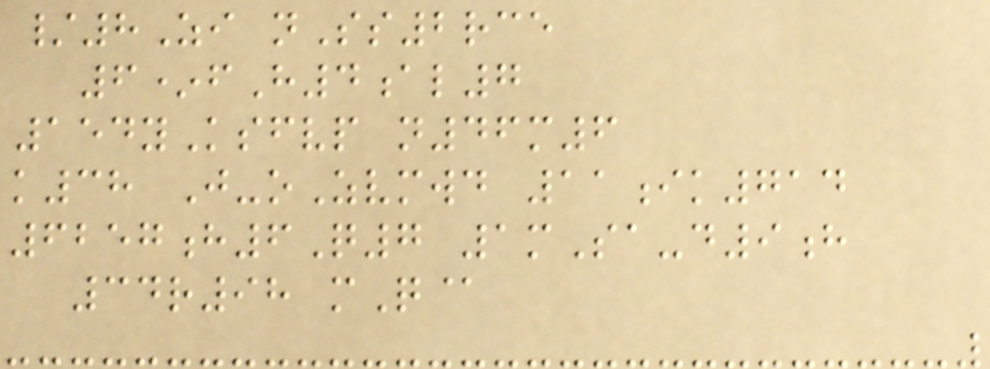/8Zi nSs2rce
6*fH4al7
154yKsfvp n46m6
k38 J-oZvmwd 11ik714
6257h6Q7 1mSa-d9h
34r98 mQ@
